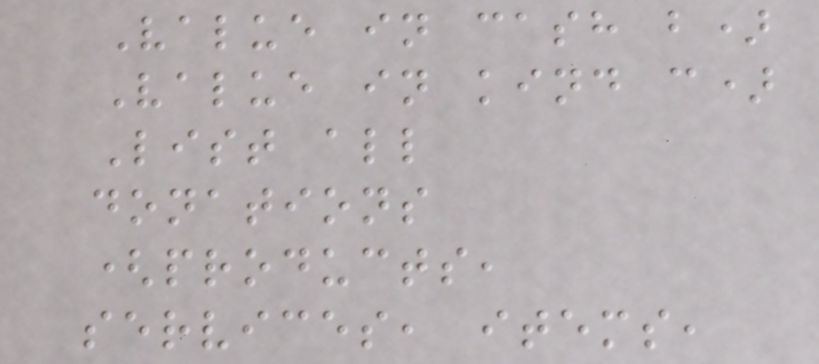Value in cash b)
Value in kind c)
List all
donations
(products,
services, items,
